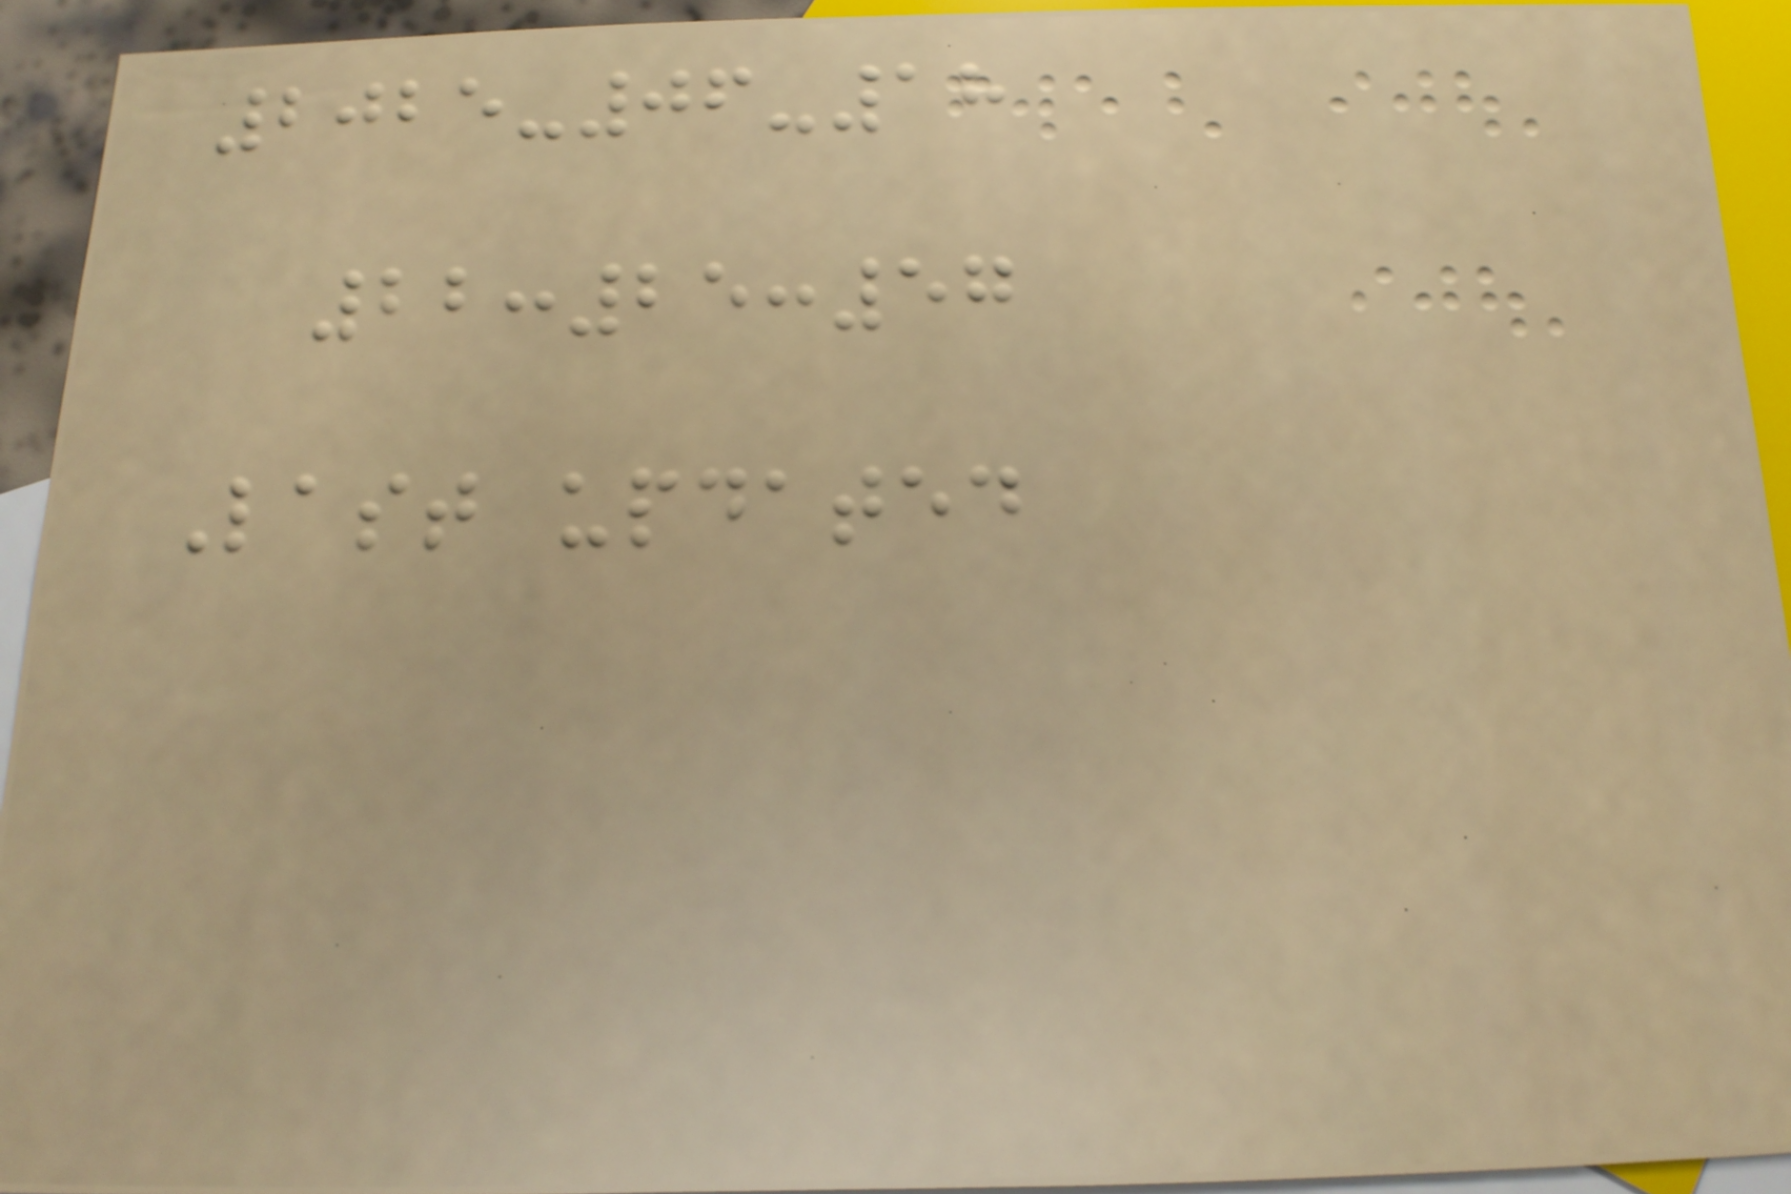2025-06-18
22:25:57
Last updated
